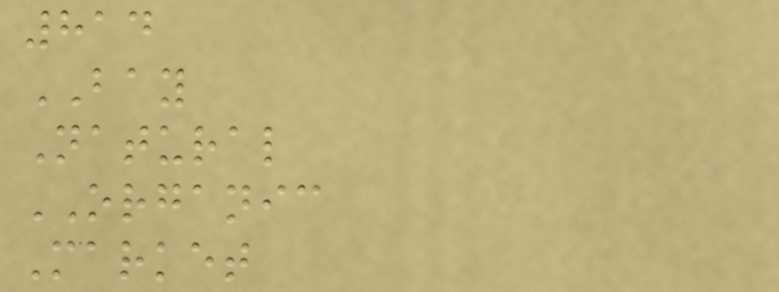814
BAY
Natural
ORGANIC
Market
